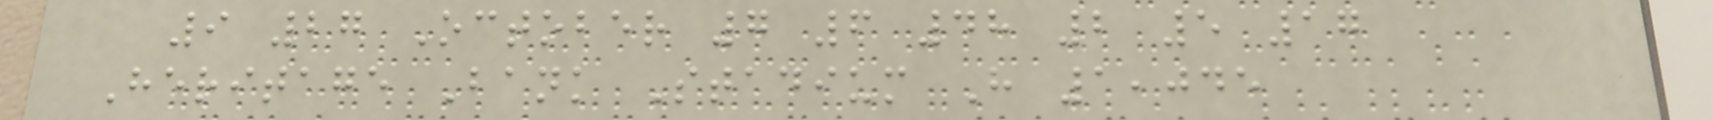9 27 October 7 6 48 2 5 17
Heritage Bank Stadium H 1,045
